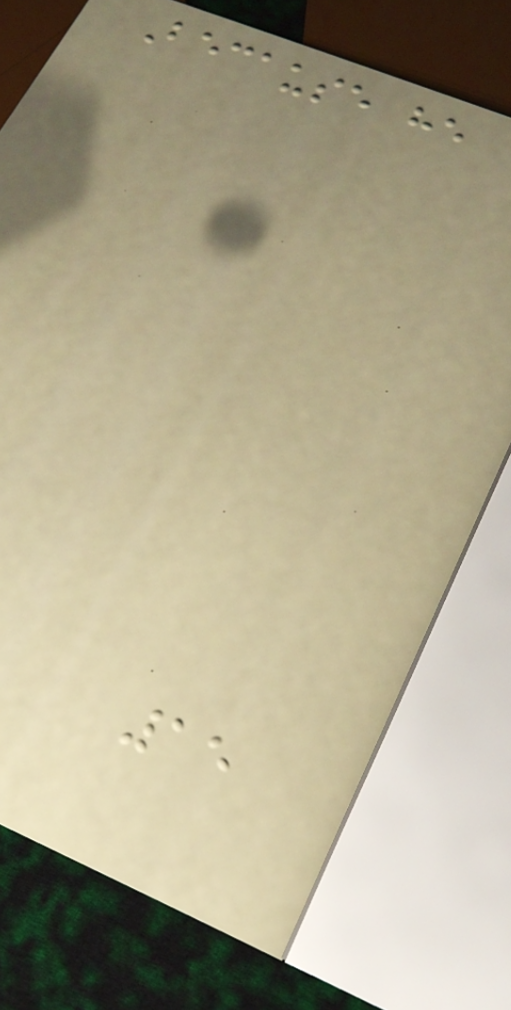Because he
15
